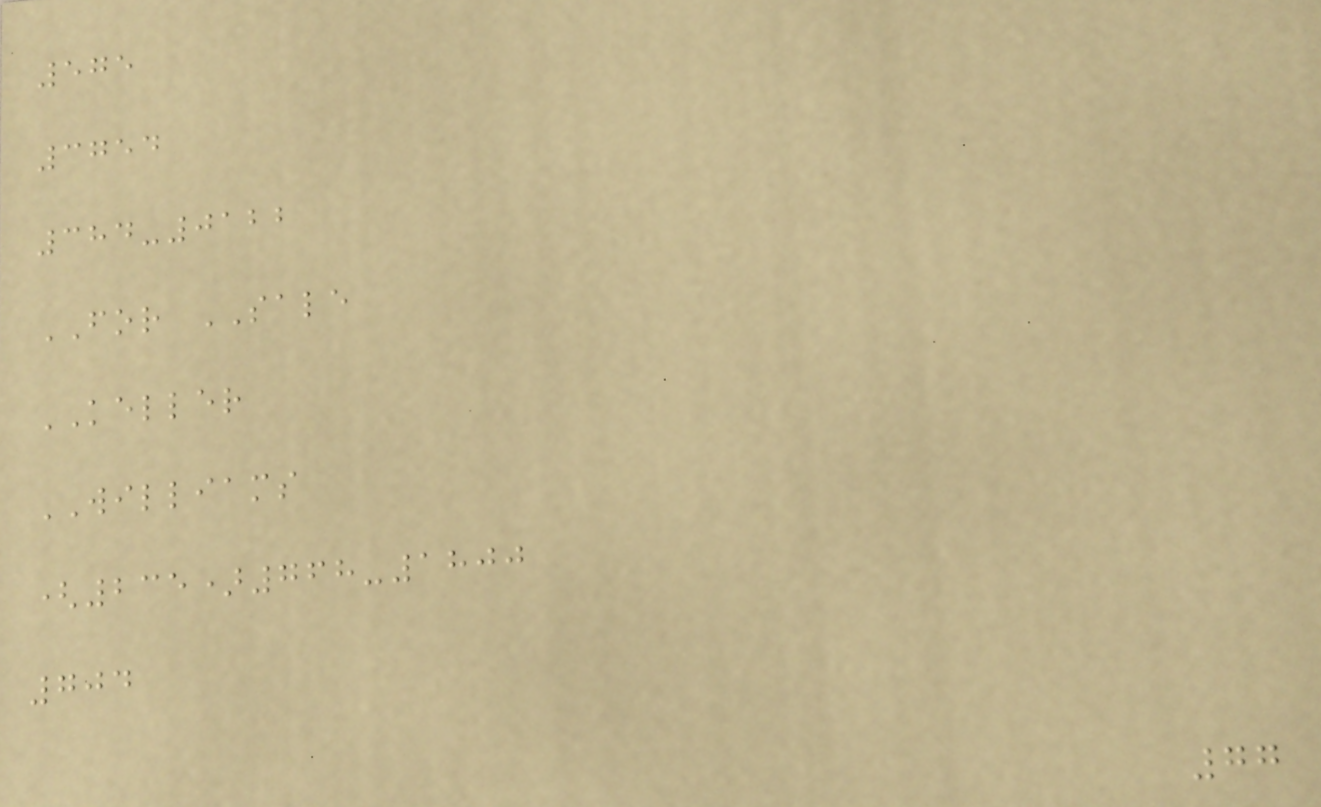575
3754
384-0122
FOR SALE
KELLER
WILLIAMS
(235)768-1800
704
77
